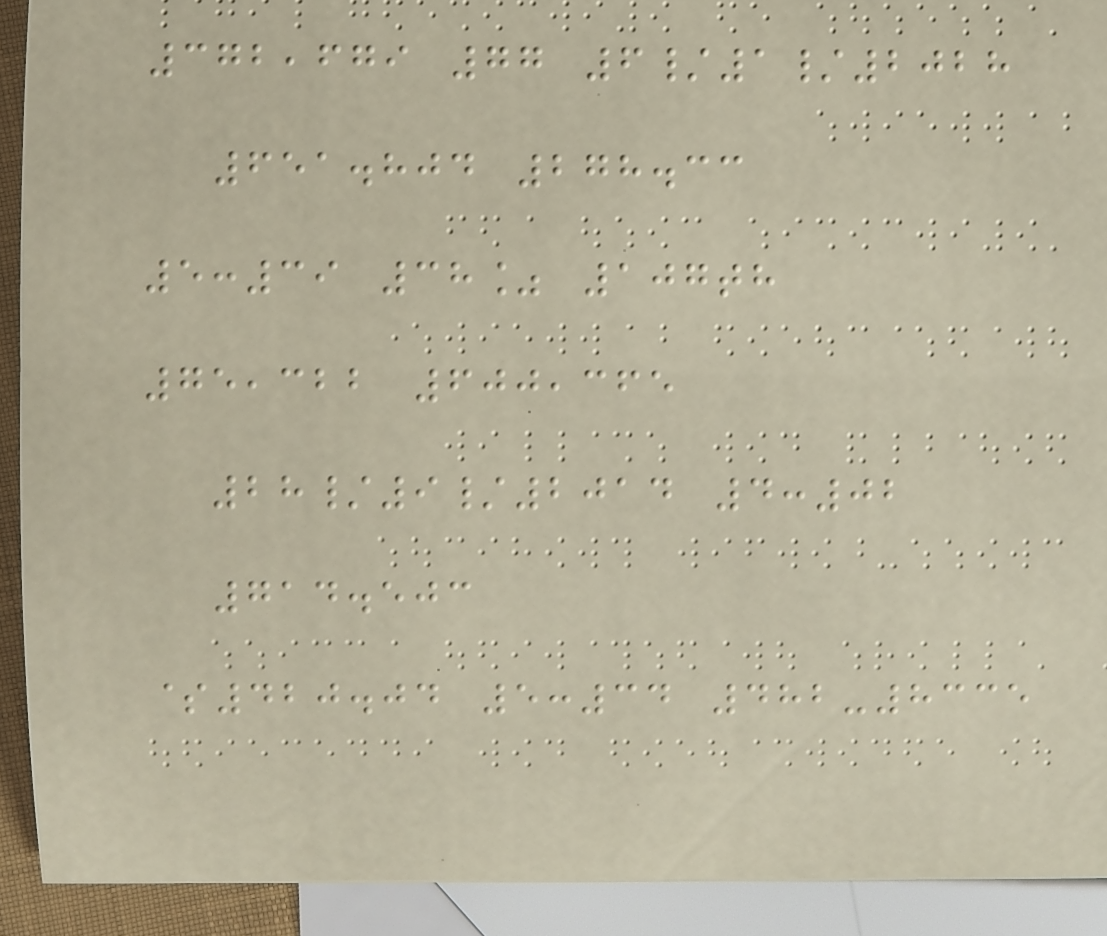372,679 77 6/1/2028
651.804 278.33
5:39 38% 107th
75,322 600,365
28/9/2014 4:02
714.503
$420.04 5:34 482-8335
